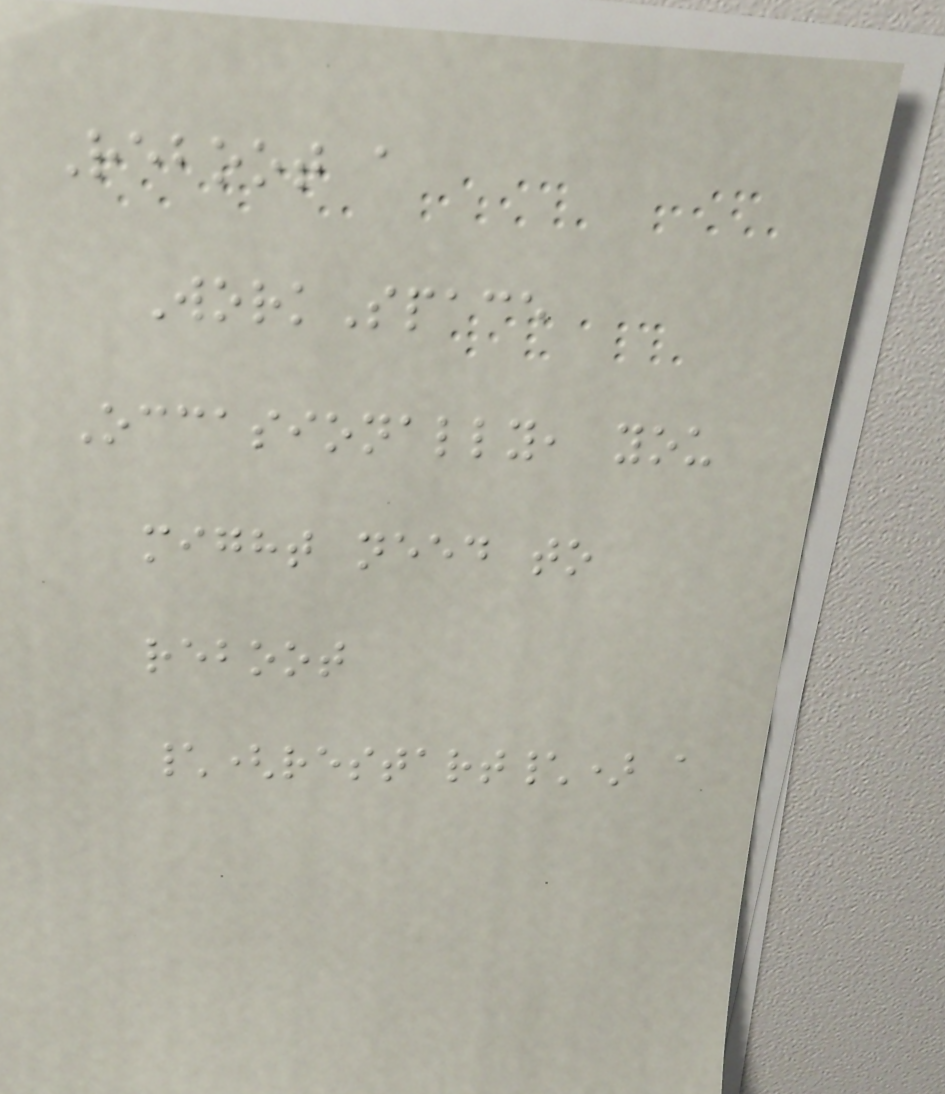Reboot a
WorkSpace
Occasionally, you
might need to
reboot
\(restart\) a
